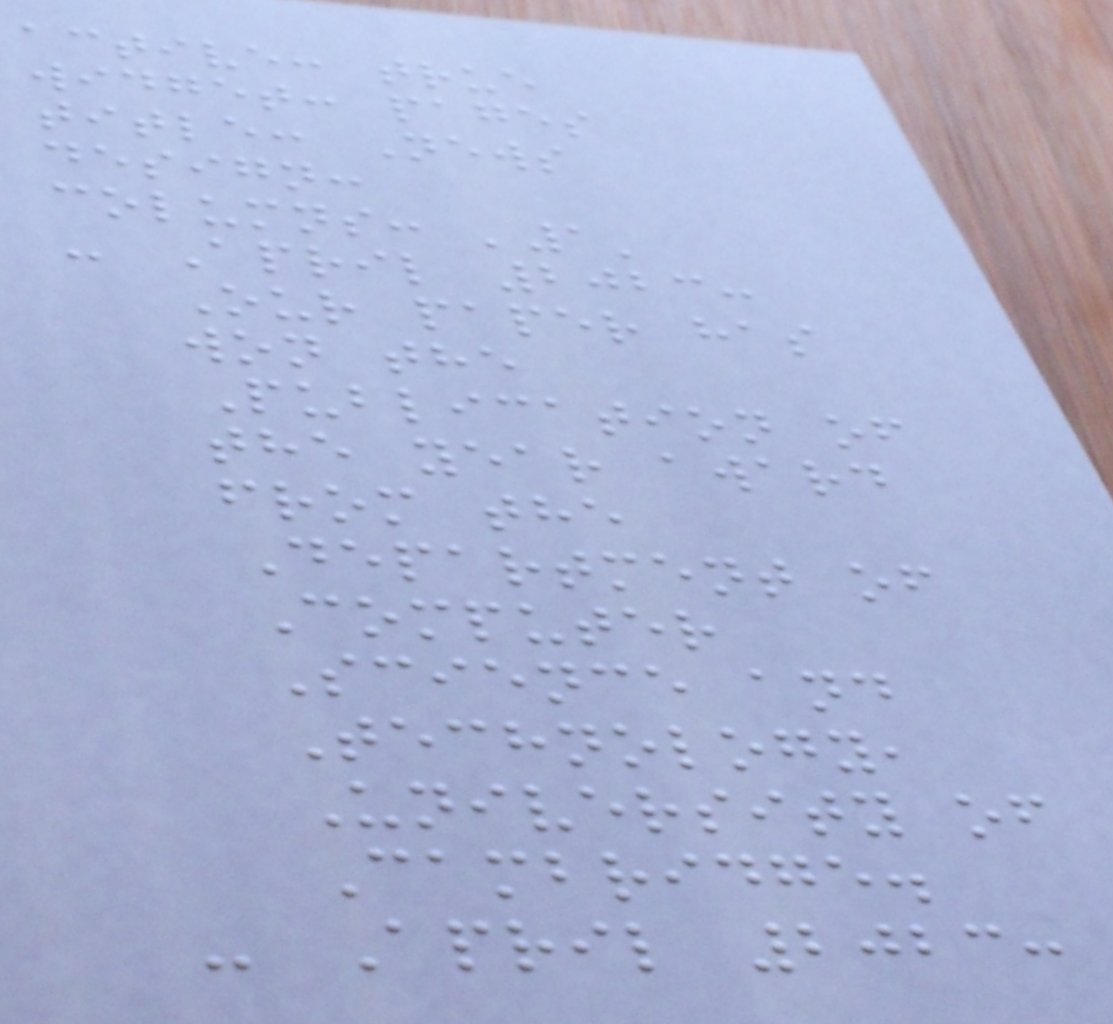active: true
widget: pages
title: News
design:
columns: '1'
- April 2023:
Our paper has
won the
Publication of
the year award
from the
Department of
Computer
Science and
Technology,
University of
Cambridge.
- April 2023:
